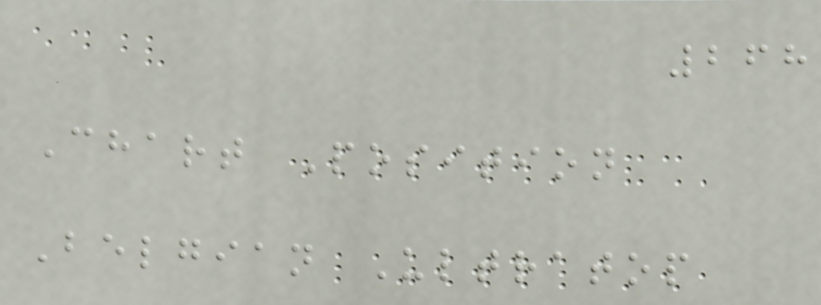268
Chart Position
Belgian Ultratop
